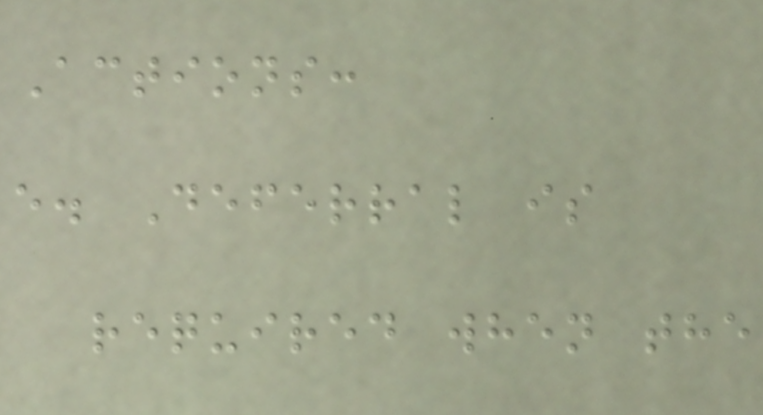Actions:
e. Deferral is
required when the
